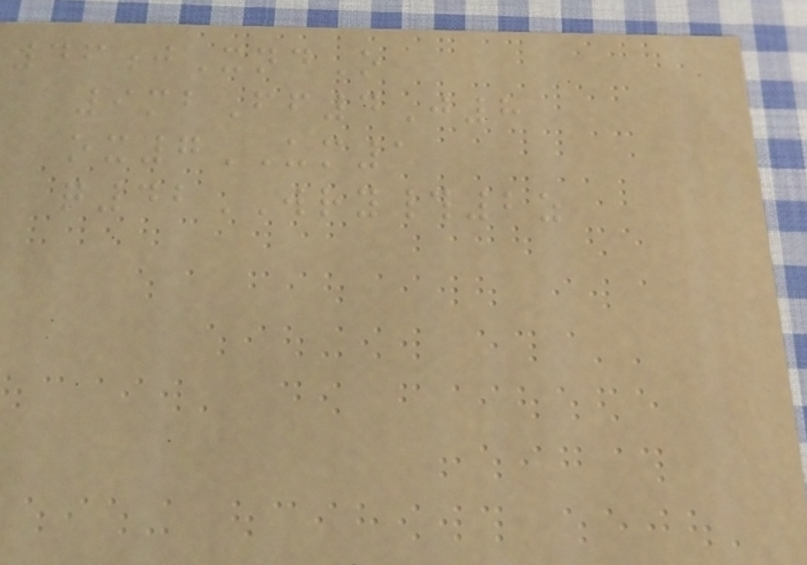46jXndO
9mbFf4J8
ox7UM1
q42WRY#2z
